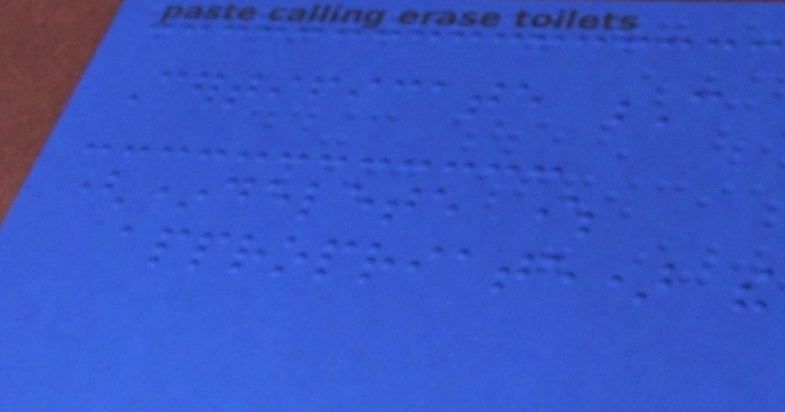Certificate C
(*delete where
appropriate) the
